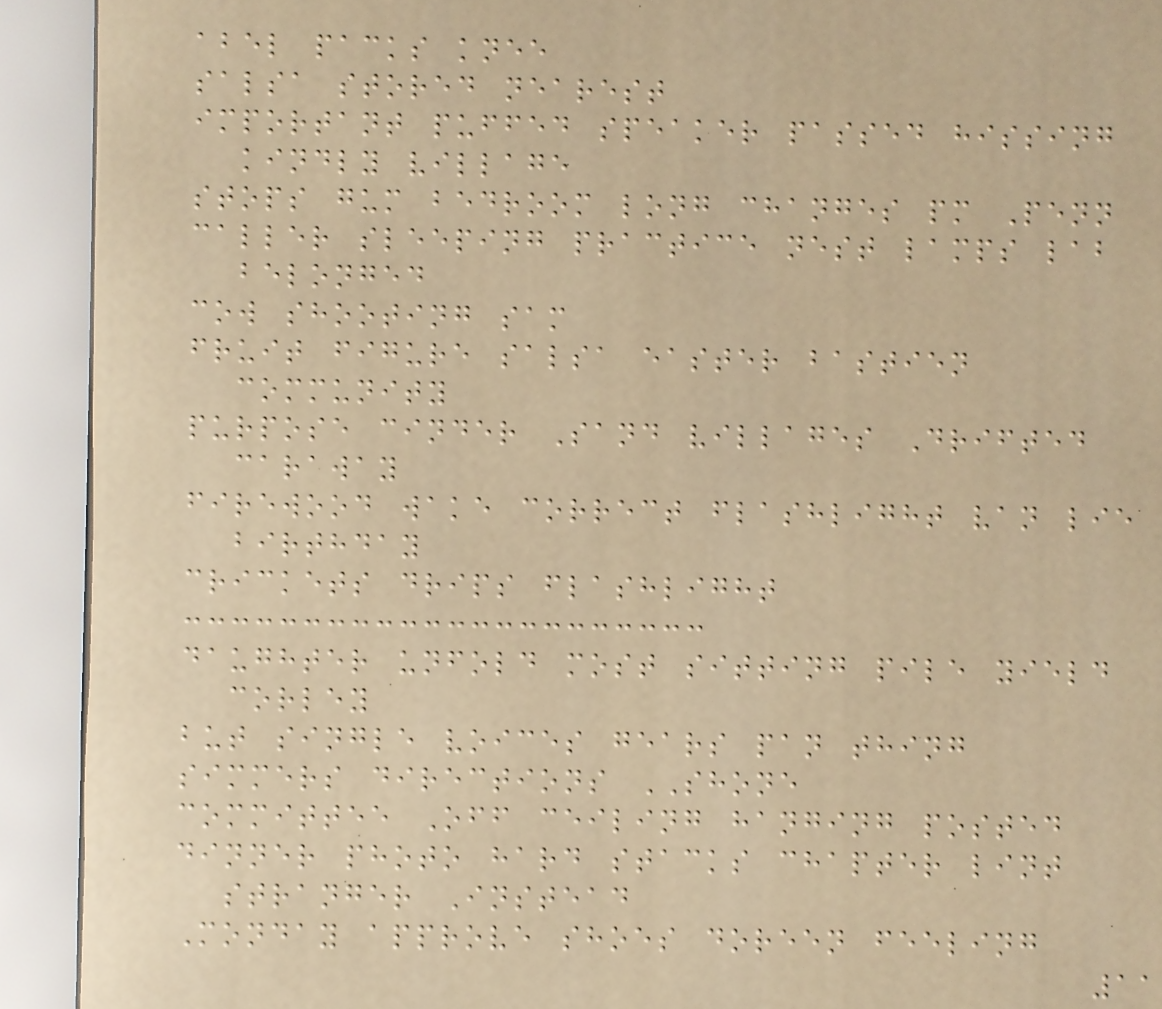abel packs knee
salsa stored nearest
important puffed speaker passed hissing
kindly village
stops gum bedroom long changes pm Penn
caller sleeping practice nest lamps lab
belonged
cow shooting sam
fruit figure salsa easter bastien
community
purpose cinder Sand villages Drifted
caraway
firewood wake correct flashlight van lie
birthday
crickets drips flashlight
daughter unfold most sitting pile yield
corley
but single voices gears pan thing
simmers directions SHONE
committee Off ceiling hanging posted
dinner photo hard stacks chapter lint
stranger Instead
Monday approve shoes doreen feeling
11
